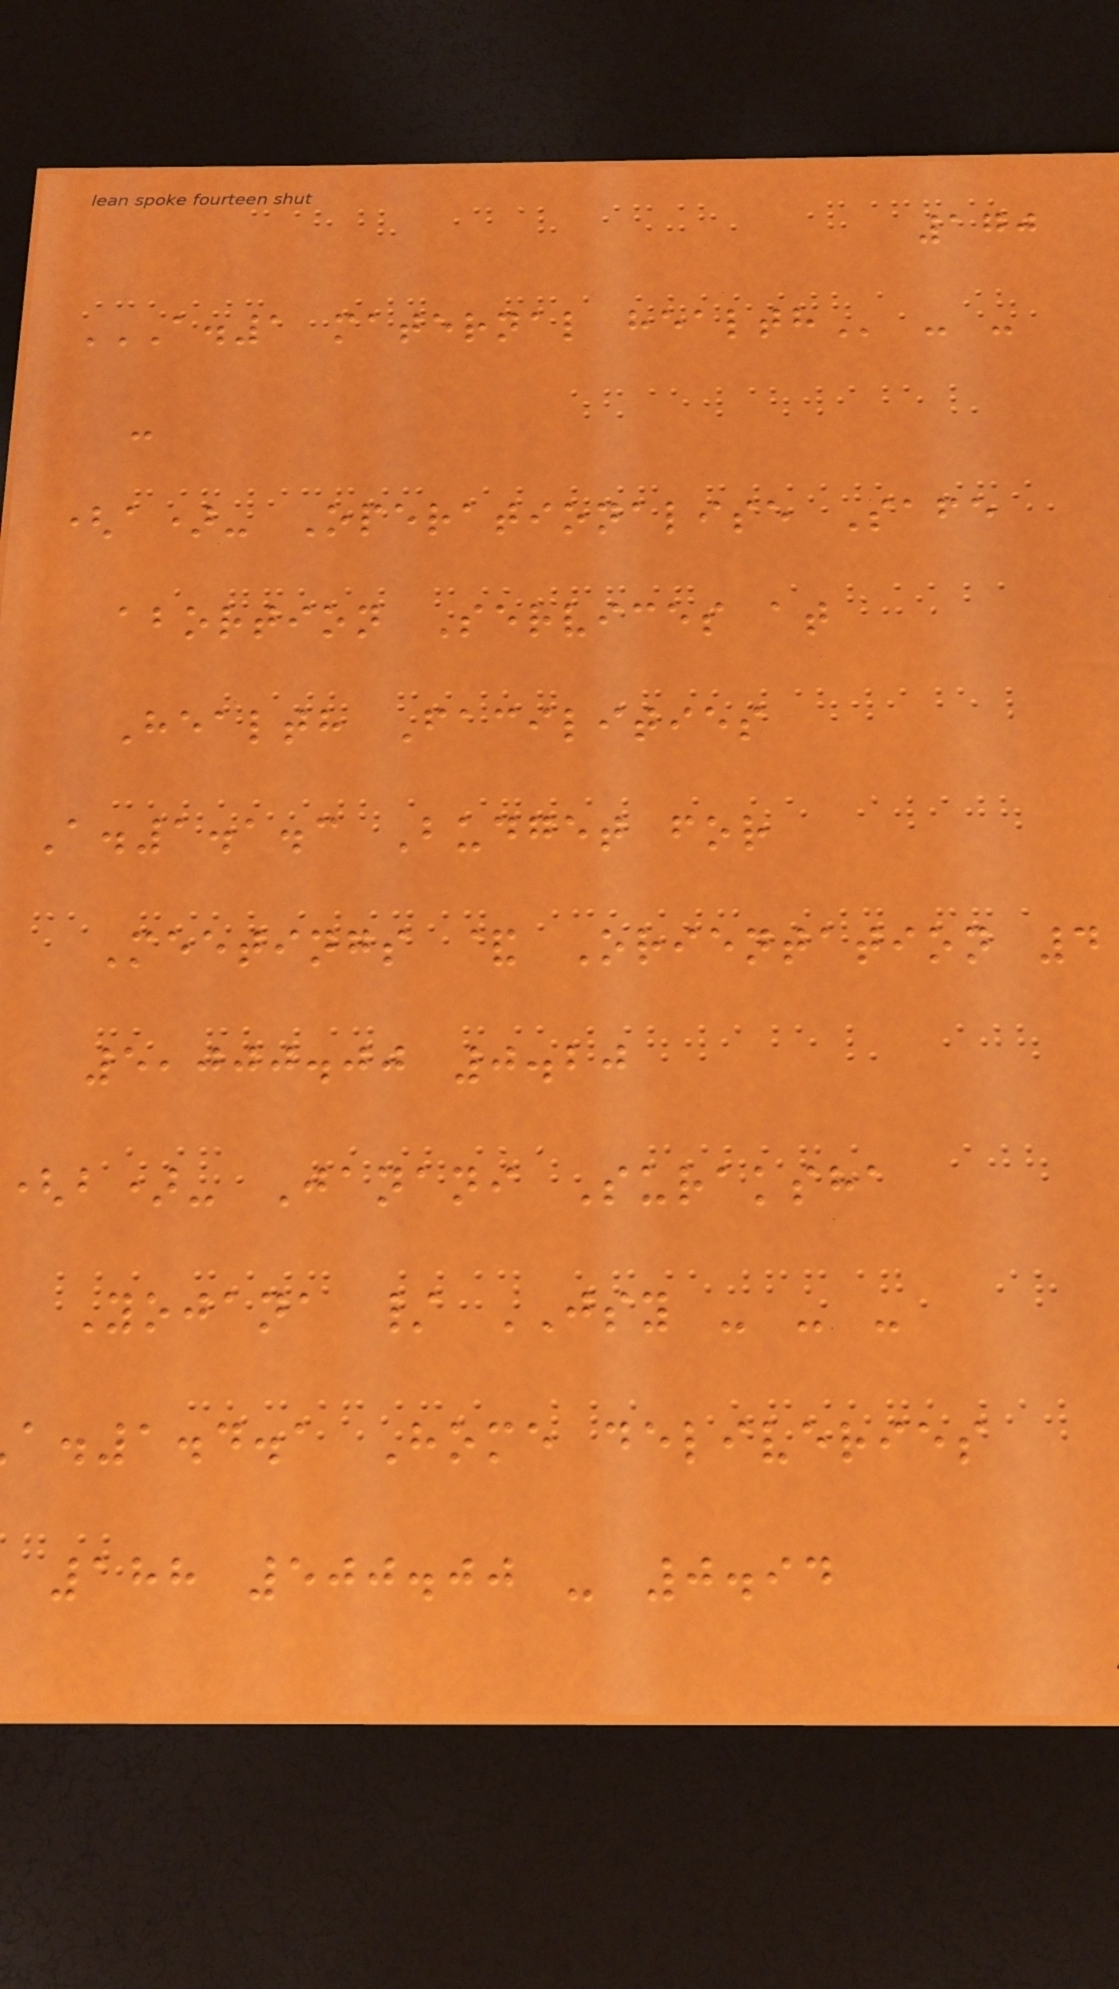170
A.1 MATERNAL HEALTH - -
-
(a)- Operationalise Safe
abortion Services at
Health Facilities
A.1.1.3 Budget for
Meetings & Orientation 4
5,000.00 0.20
(b)- Janani Suraksha
Yojana / JSY - - -
a.1.4.1 Home deliveries
188 500.00 - 0.94
